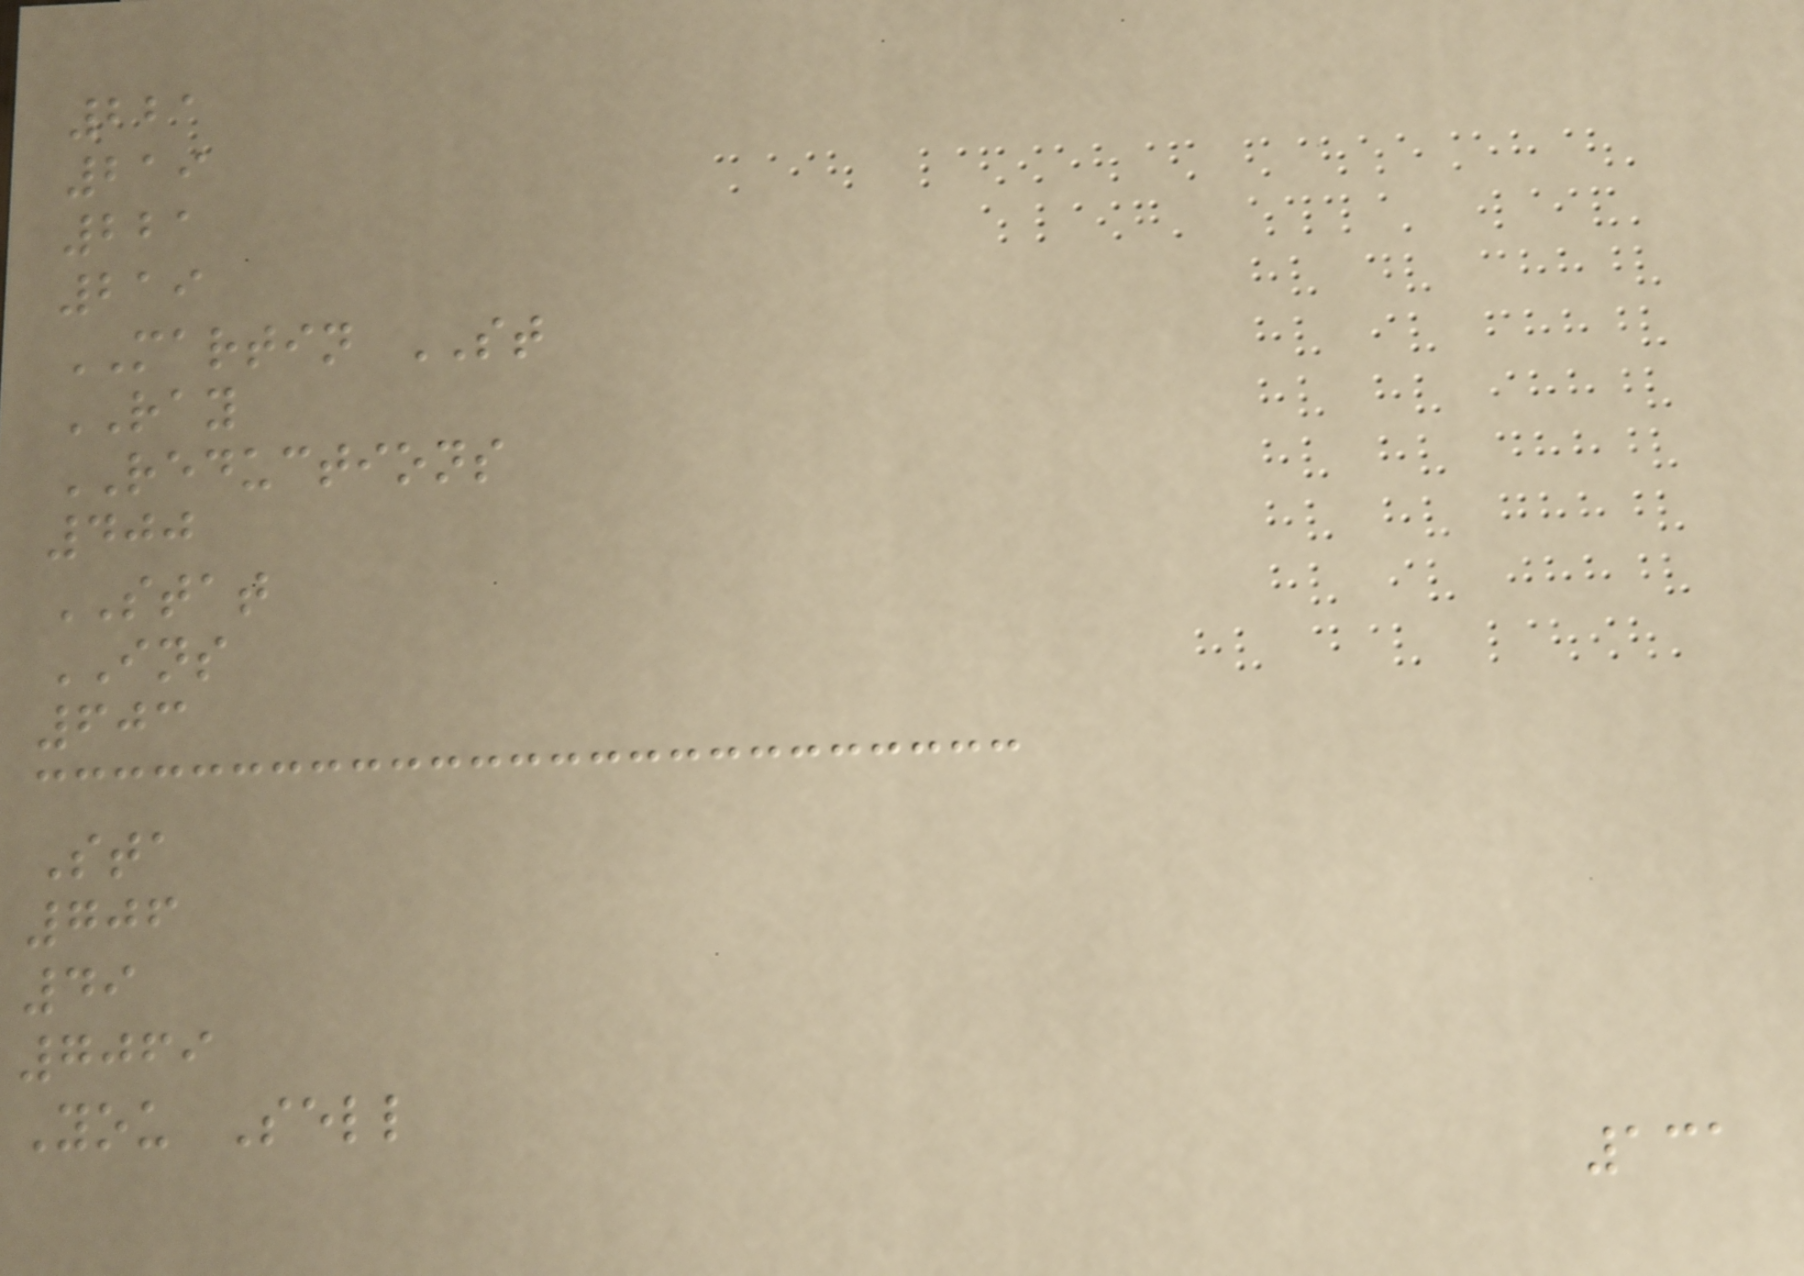221
219
221
219
MARTIN ST
RAY
REDUCTIONS
400
STAT
INS
603
Sta
706
49
7069
You Sell
131
